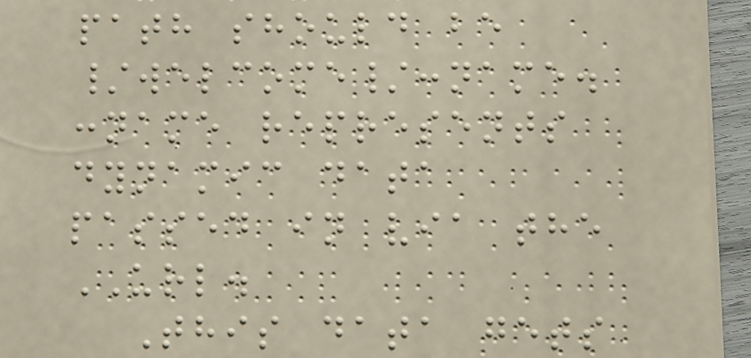path should be
/welcome/:name.
:name represents
dynamic data
passed in via the
URL.
This data gets
